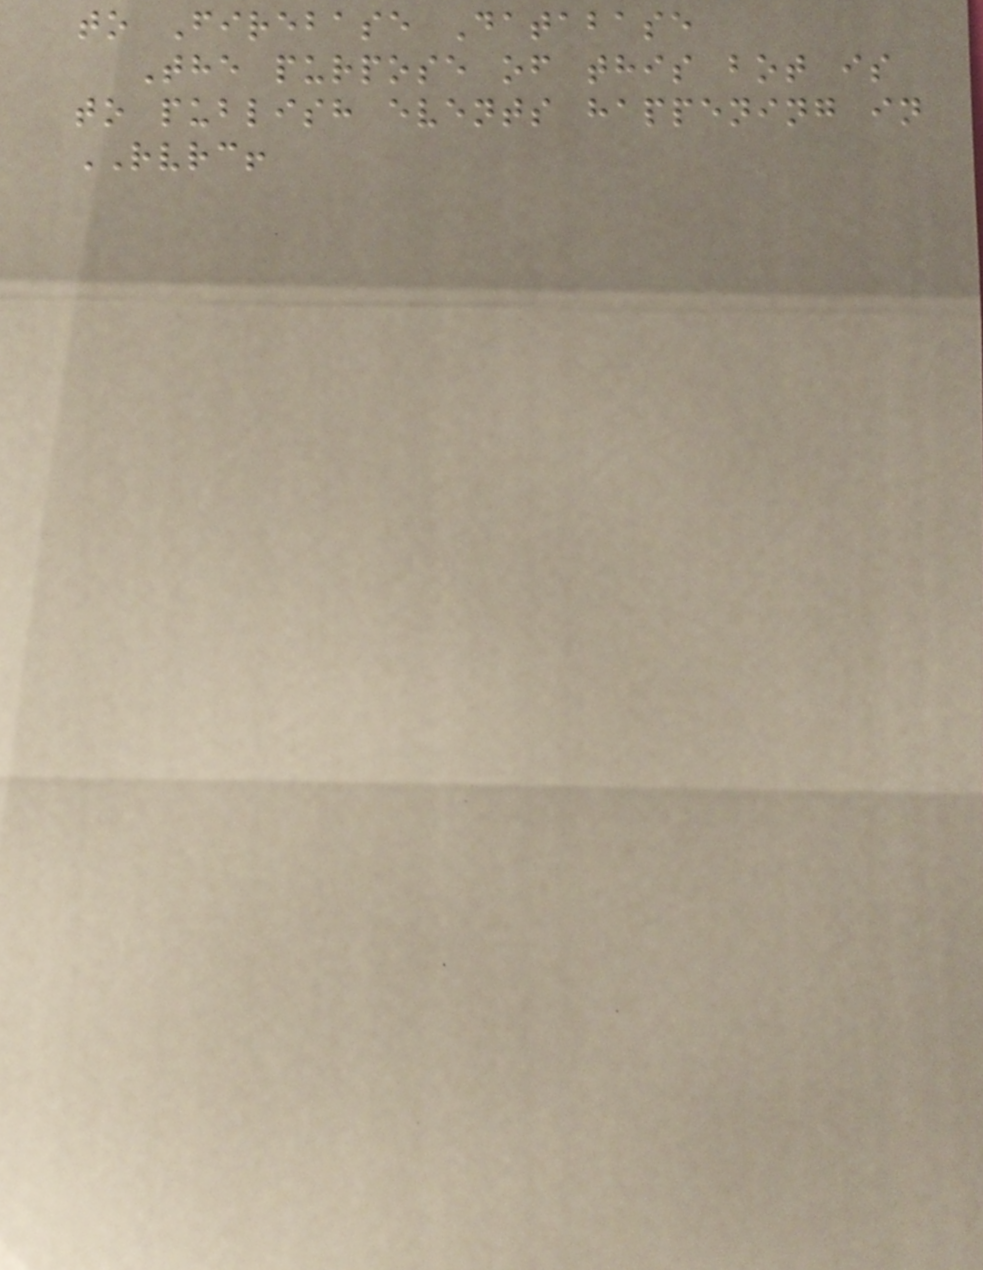to Firebase Database
The purpose of this bot is
to publish events happening in
RVRC!
